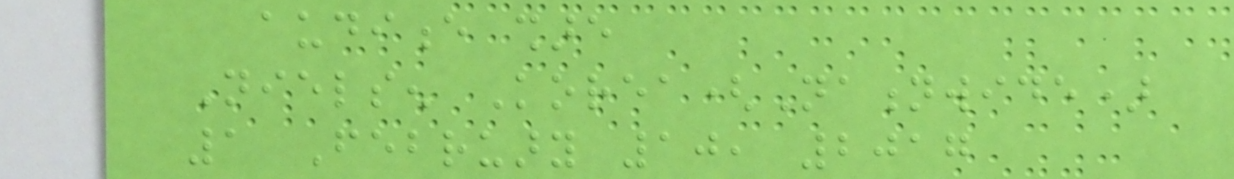audience share
Nielsen Korea(Nationwide)
1 February 10, 2017
